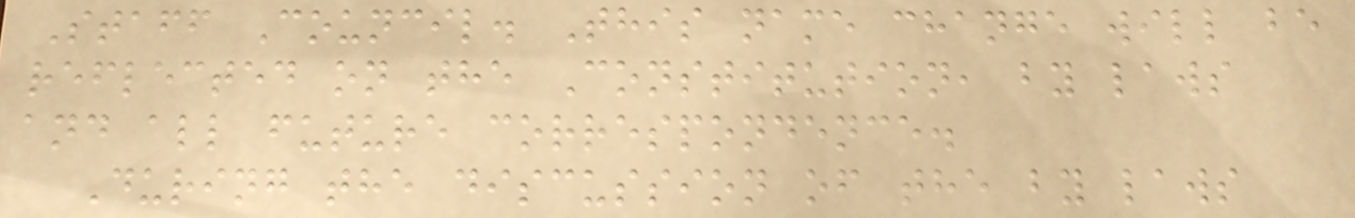Staff Council. This name change will be
reflected on the Constitution, by laws
and all future correspondence.
During the discussion of the by laws
